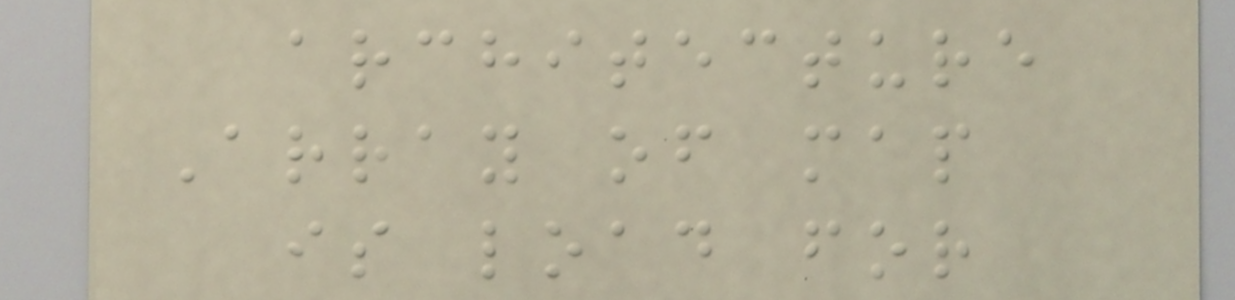architecture
Array of map
is load for
